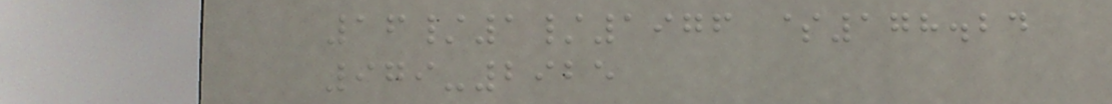16/1/1976 $178.24
979-2925
